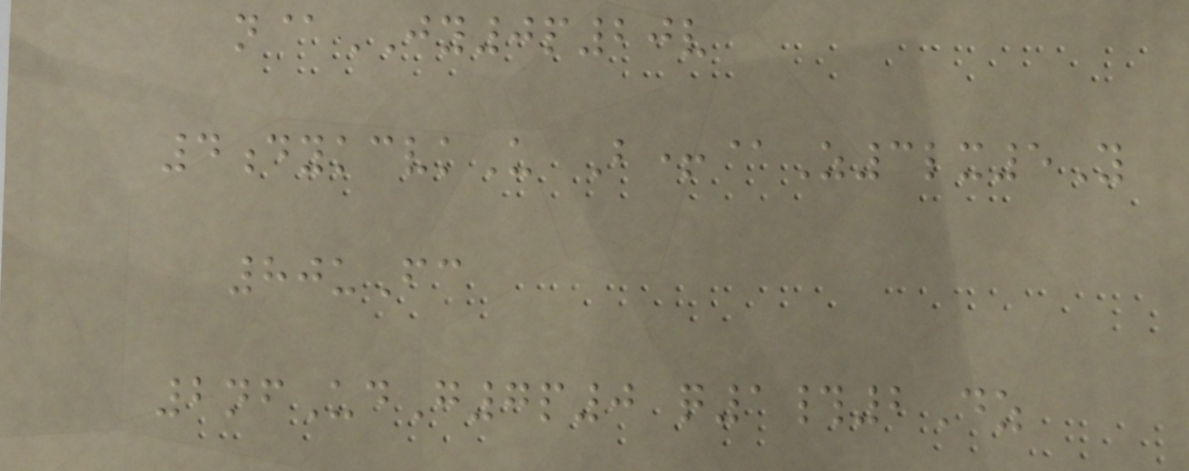n@JY0p20v
4dykcvkU B+@Z3lx5Y
80uFc
2nfUdG7p0 q1#2Dz
